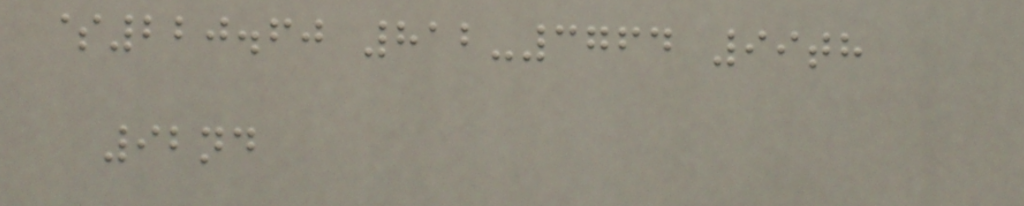$220.60 812-3764 99th
92nd
